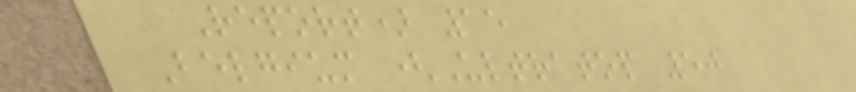Report) 15
Belgium (Ultratop 50
